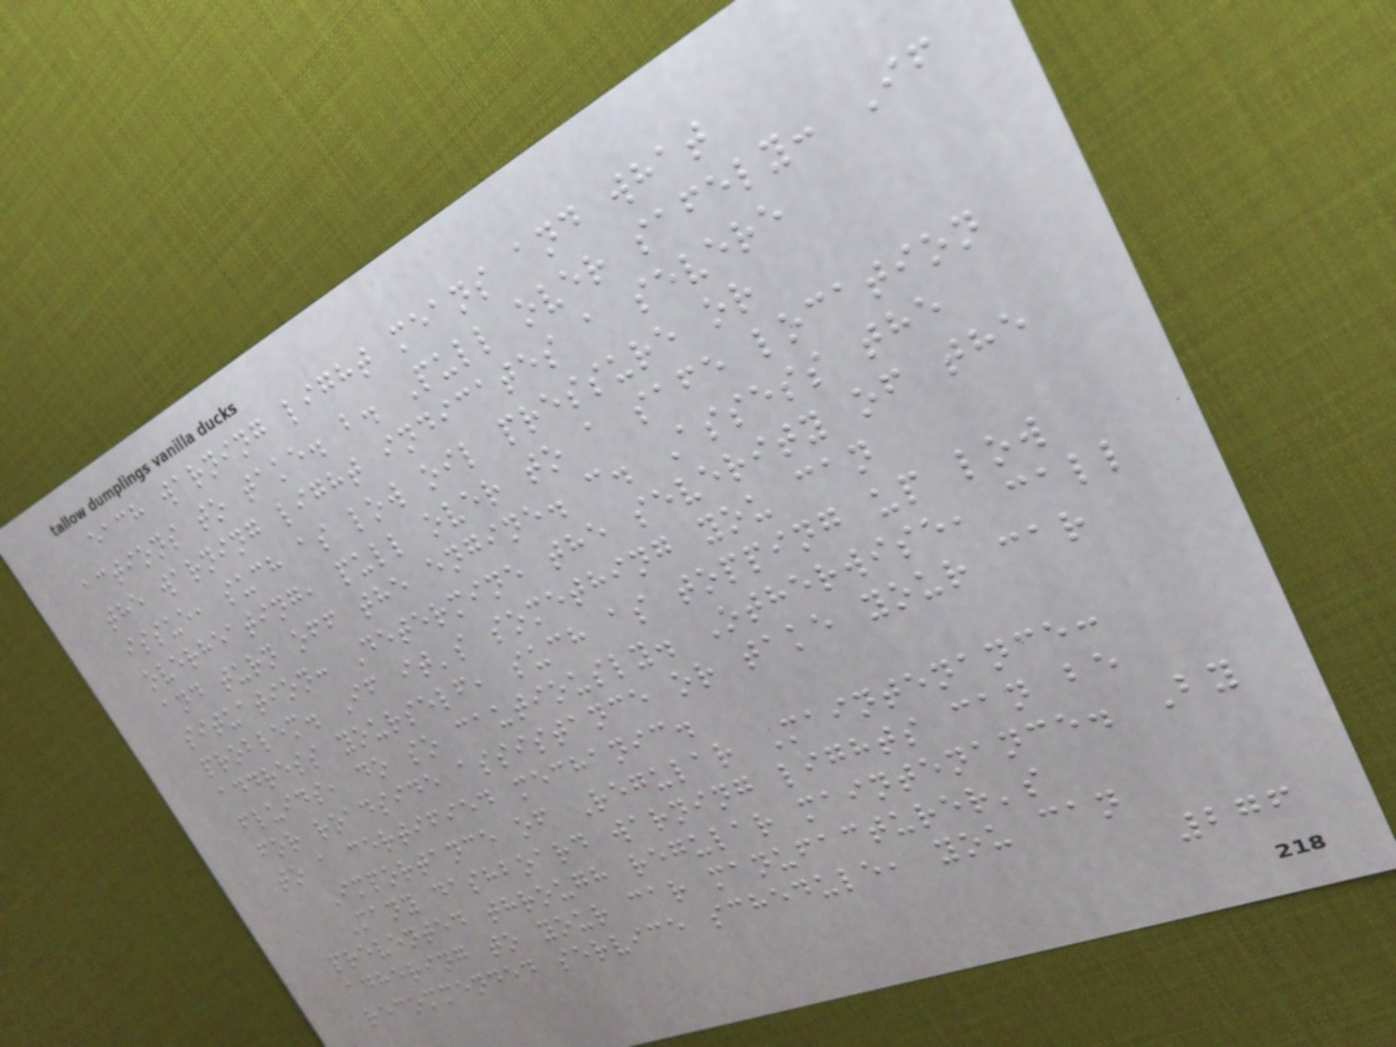each warning light means and what
actions to take. b. Pull over safely: If
the warning light indicates a severe
issue, such as low oil pressure or
overheating, pull over to a safe location
and turn off the engine. c. Assess the
situation: Determine the severity of the
problem. If it's something you can
address yourself, such as topping up low
fluids, do so cautiously. Otherwise, call
for roadside assistance or take your car
to a certified mechanic.
Importance of Regular Maintenance:
Many dashboard warning lights can be
prevented through regular maintenance. By
adhering to your car manufacturer's
recommended service schedule, you can
276
